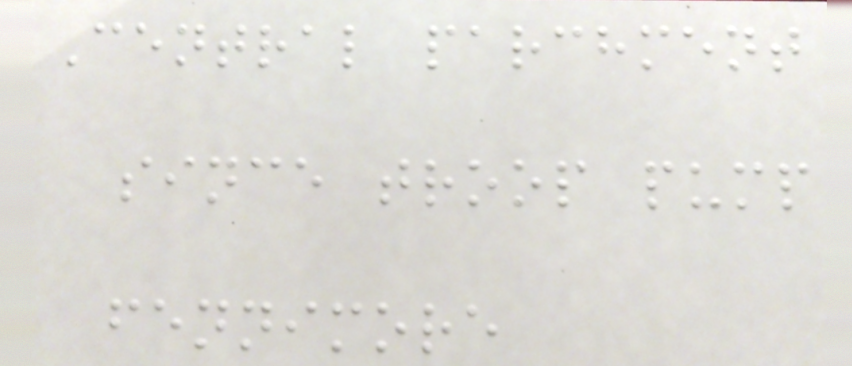Central parchment
since troop pump
fennimore
